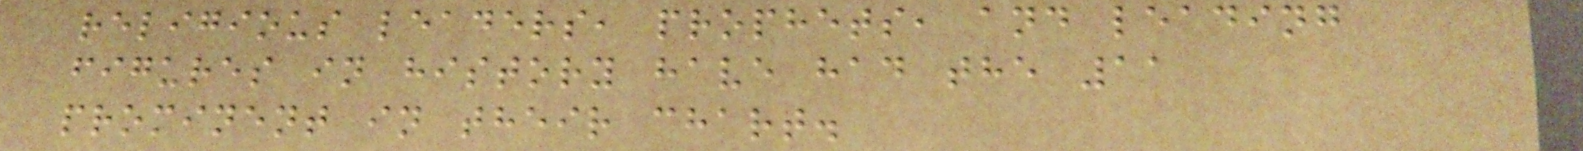religious leaders, prophets, and leading
figures in history have had the 11
prominent in their chart.
